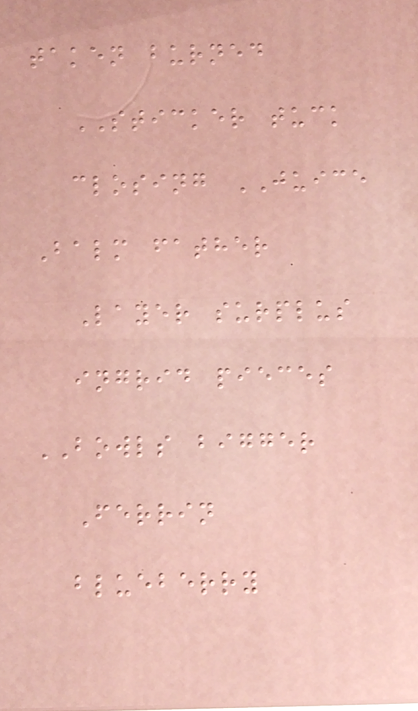taken burned
STICKER tuck
closing JUICE
Balm father
Layer surplus
ingrid pieces
BOWLS bigger
Ferrin
blueberry
